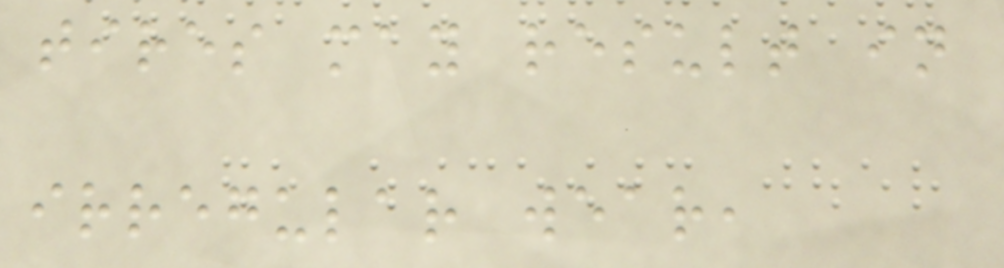tires may result in
irregular wear,
